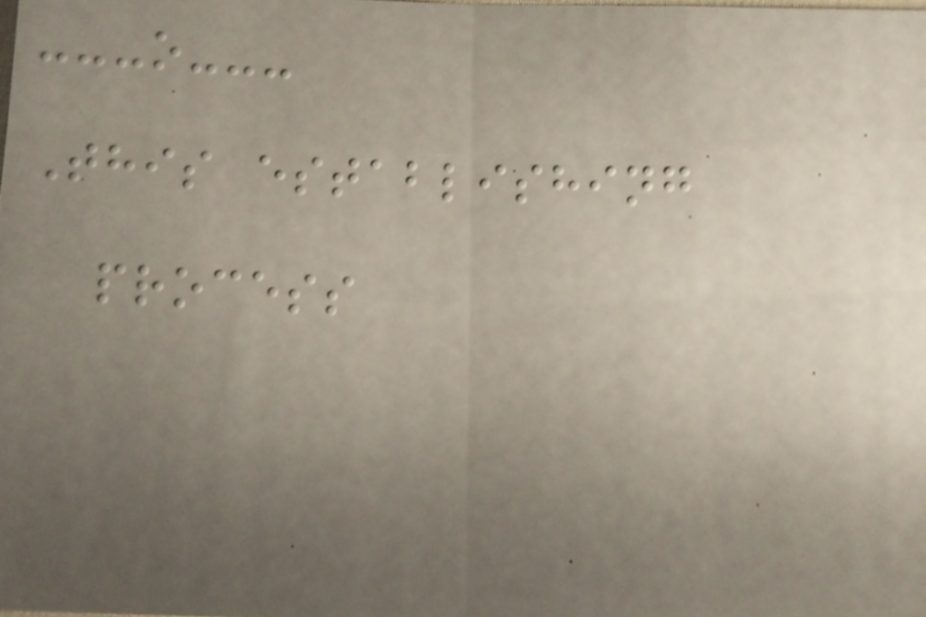---o---
This establishing
process
